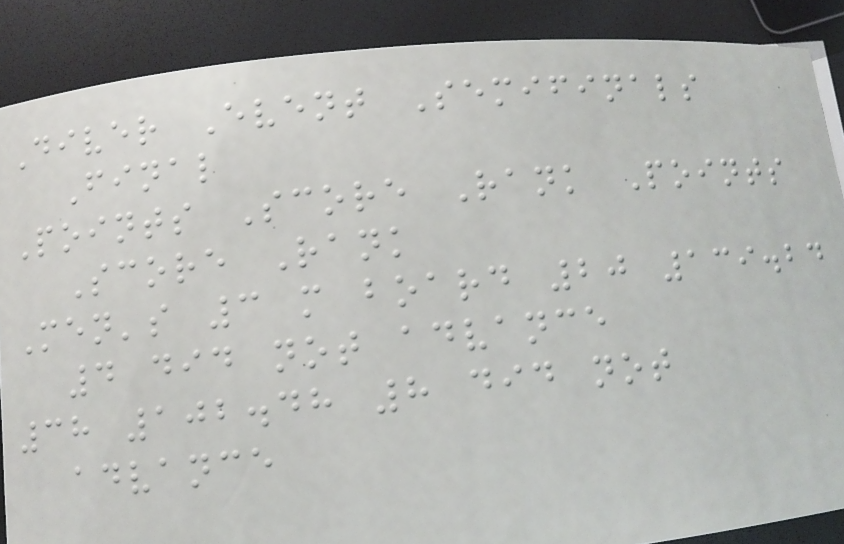Diver Event Semifinals
Final
Points Score Rank Points
Score Rank
Men's 3 m board 20 139.24
4 did not advance
38 102.48 8 did not
advance
